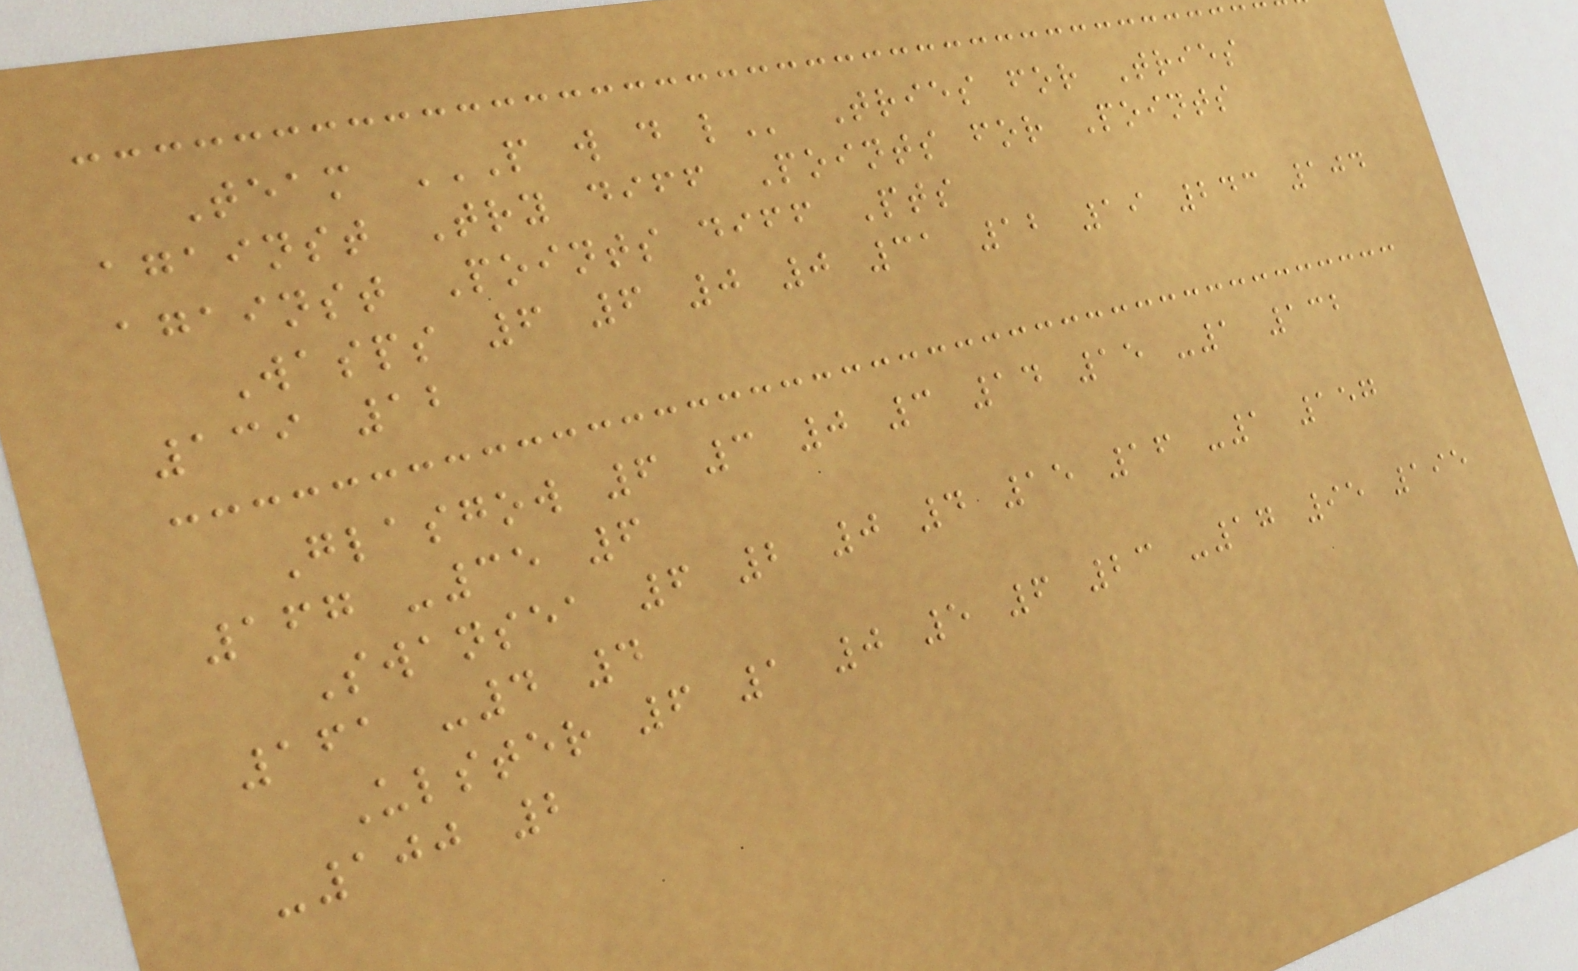Team P W D L Tries for Tries
against Try diff Points for Points
against Points diff Pts
Wasps 6 6 0 0 31 12 19 243 104
139 12
Glasgow 6 3 0 3 14 15 -1 132
167 -35 6
Swansea 6 2 0 4 15 16 -1 157
161 -4 4
Ulster 6 1 0 5 6 23 -17 95 195
-100 2
